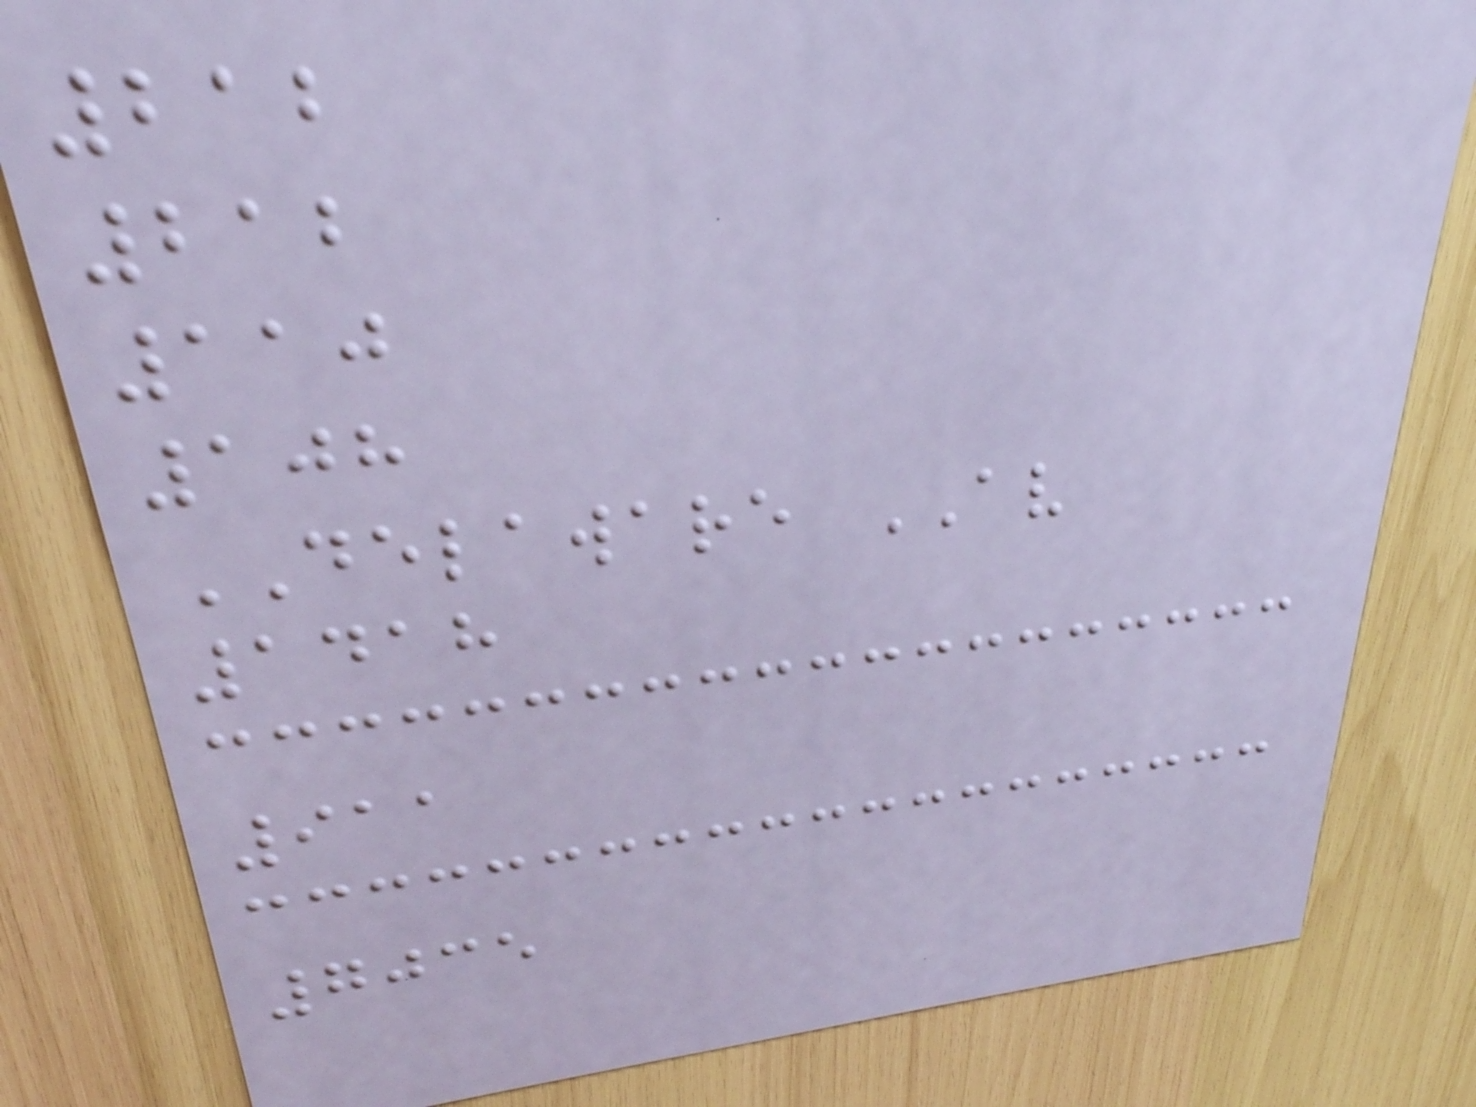212
212
110
108
DELAWARE AV
1418
911
7035
